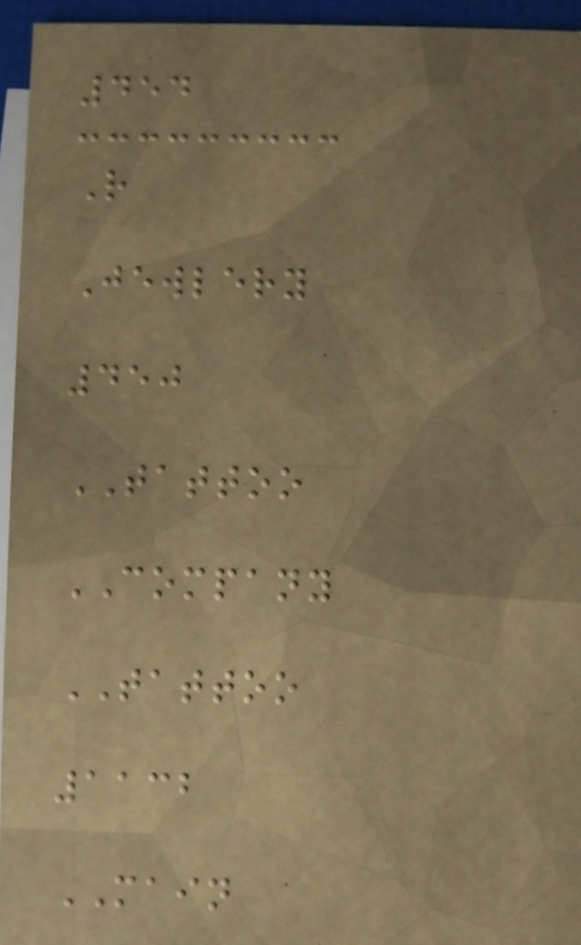454
R
Jewlery
450
TATTOO
COMPANY
TATTOO
1132
MAIN
